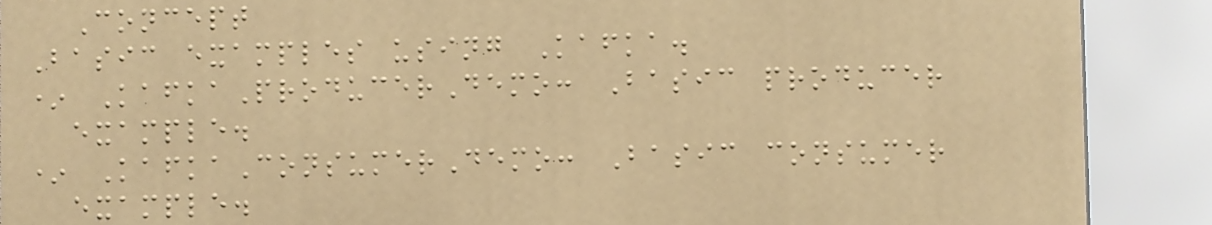Concept
Basic examples using Kafka.
* KafkaProducerDemo: Basic producer
example.
* KafkaConsumerDemo: Basic consumer
example.
